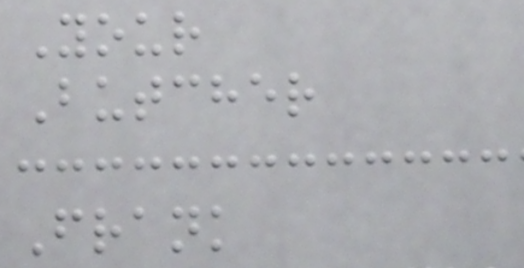Your
Butcher
Frank
